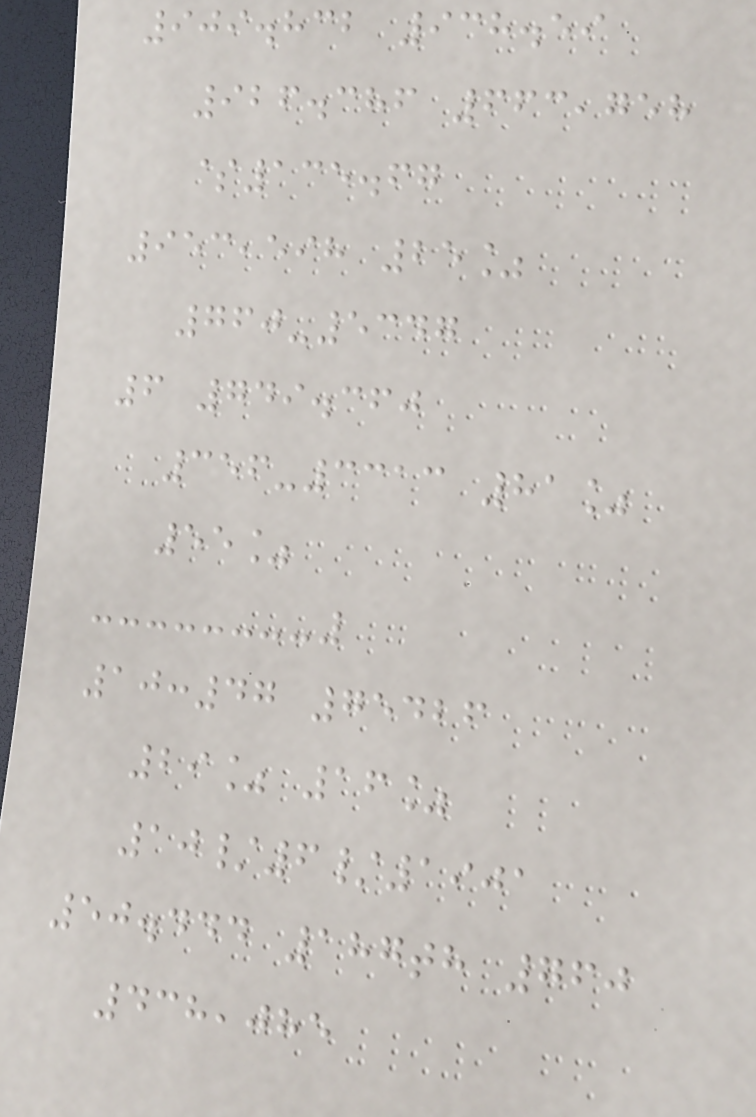909.832 938.59
926.386 663,758
$135.67
953,598 25%
760-5347
6 749.360
356-3313 81%
55%
10:47 75426
29% 16%
10/6/1901
50.444 187th 760
438,085
